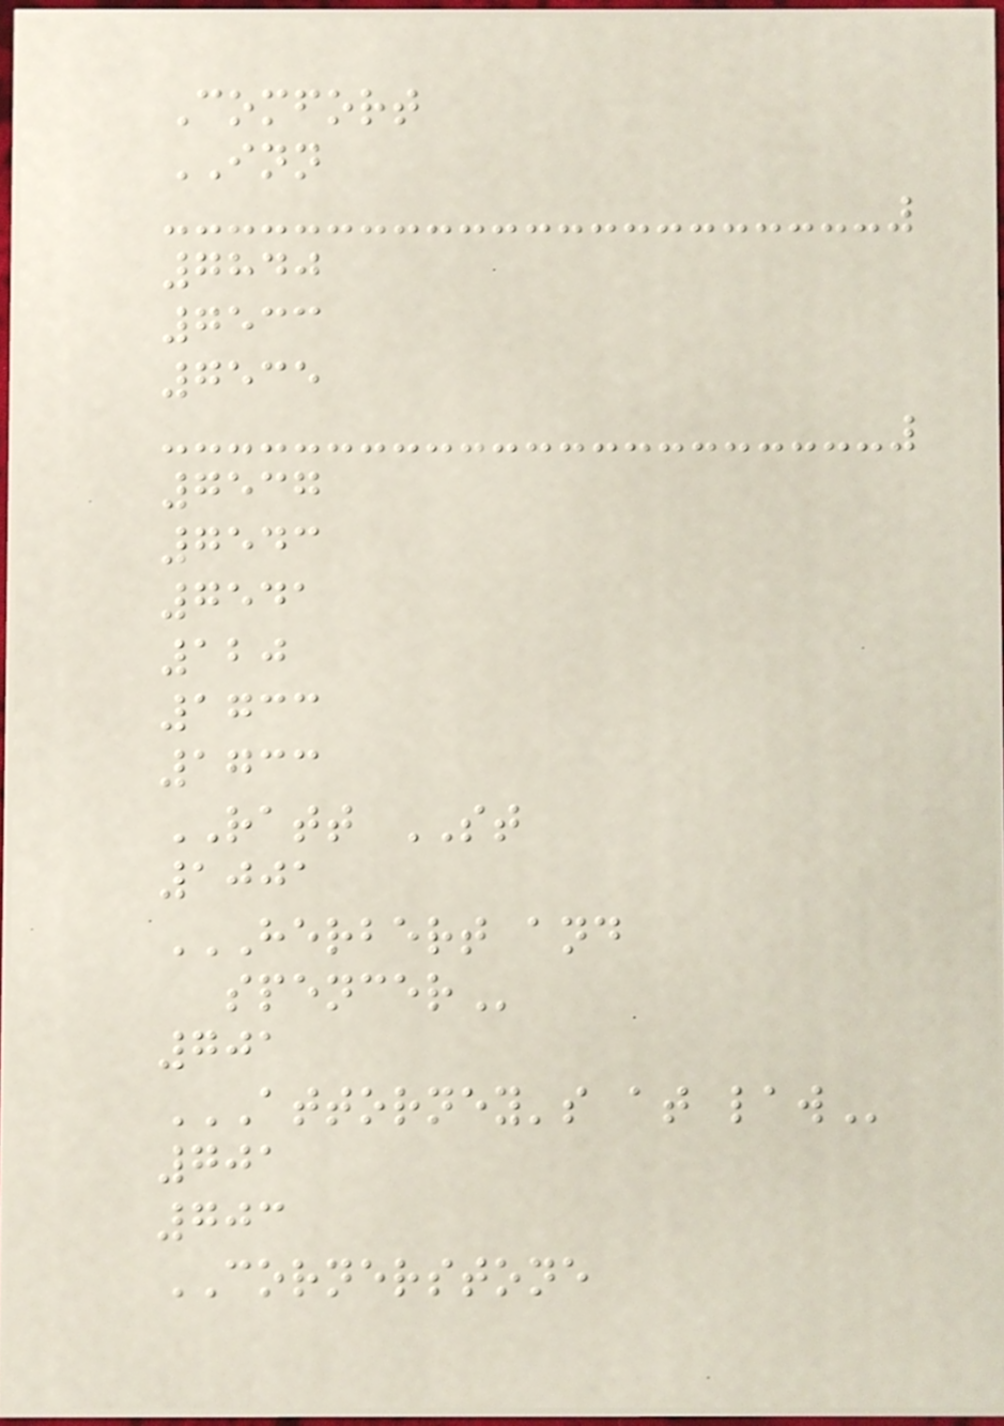Comfort
INN
7840
7533
7535
7537
7543
7541
120
1733
1733
RATT ST
1001
HERBERT AND
SPENCER
701
ATTORNEY'S AT LAW
701
703
CORNERSTONE
